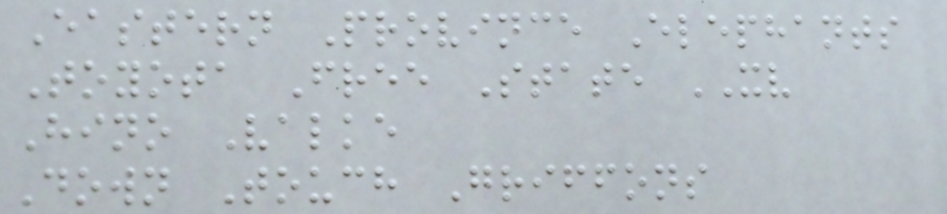Eastern Province Elephants
Toyota Free State XV
Hino Valke
Down Touch Griffons
